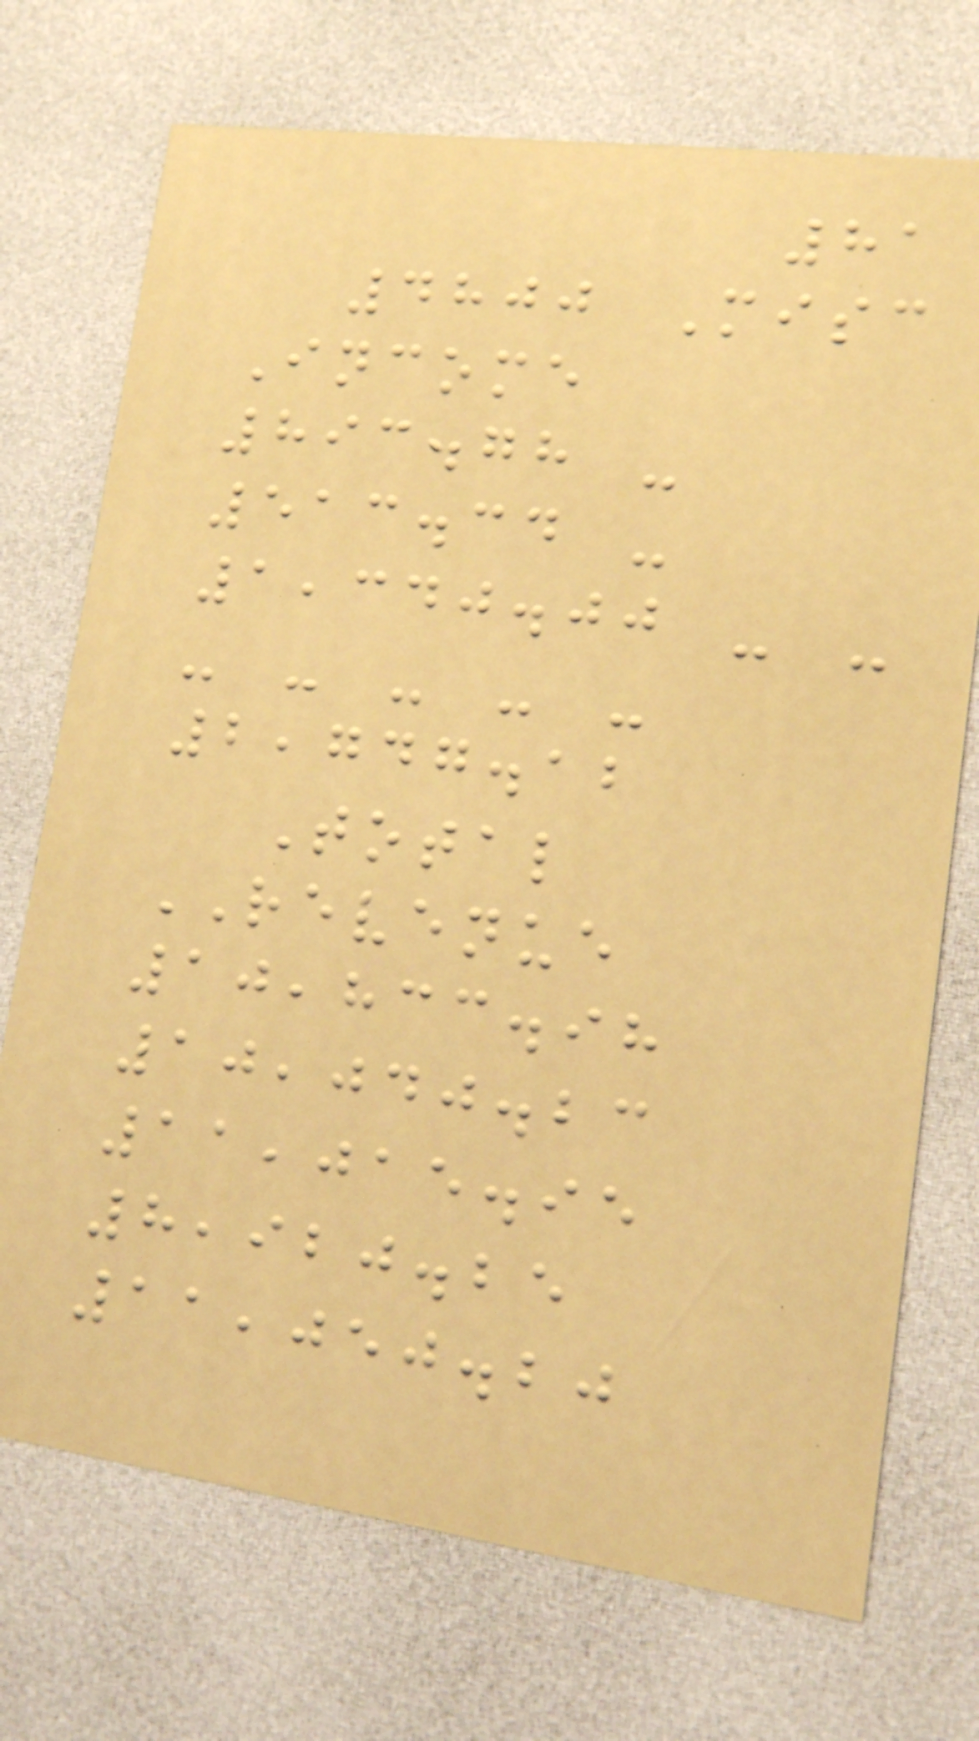81
4800 Misc
Income
893.78 -
513.34 -
1,340.00 - -
- - - - -
2,747.12
Total
REVENUE
10,833.98
10,040.23
11,015.95
8,920.25
11,050.20
